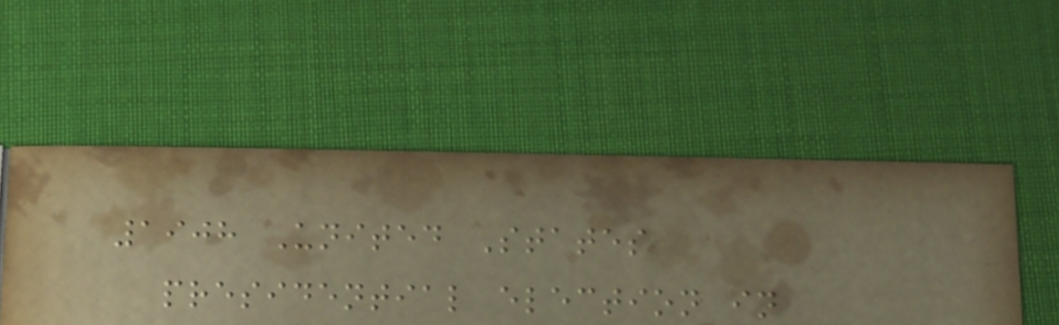1908 United States
presidential election in
